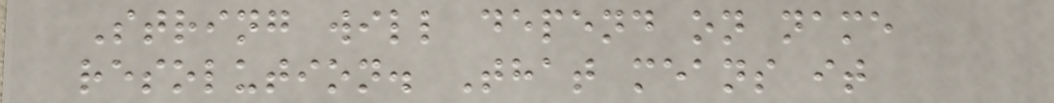String will depend on name
resolution. That means it
